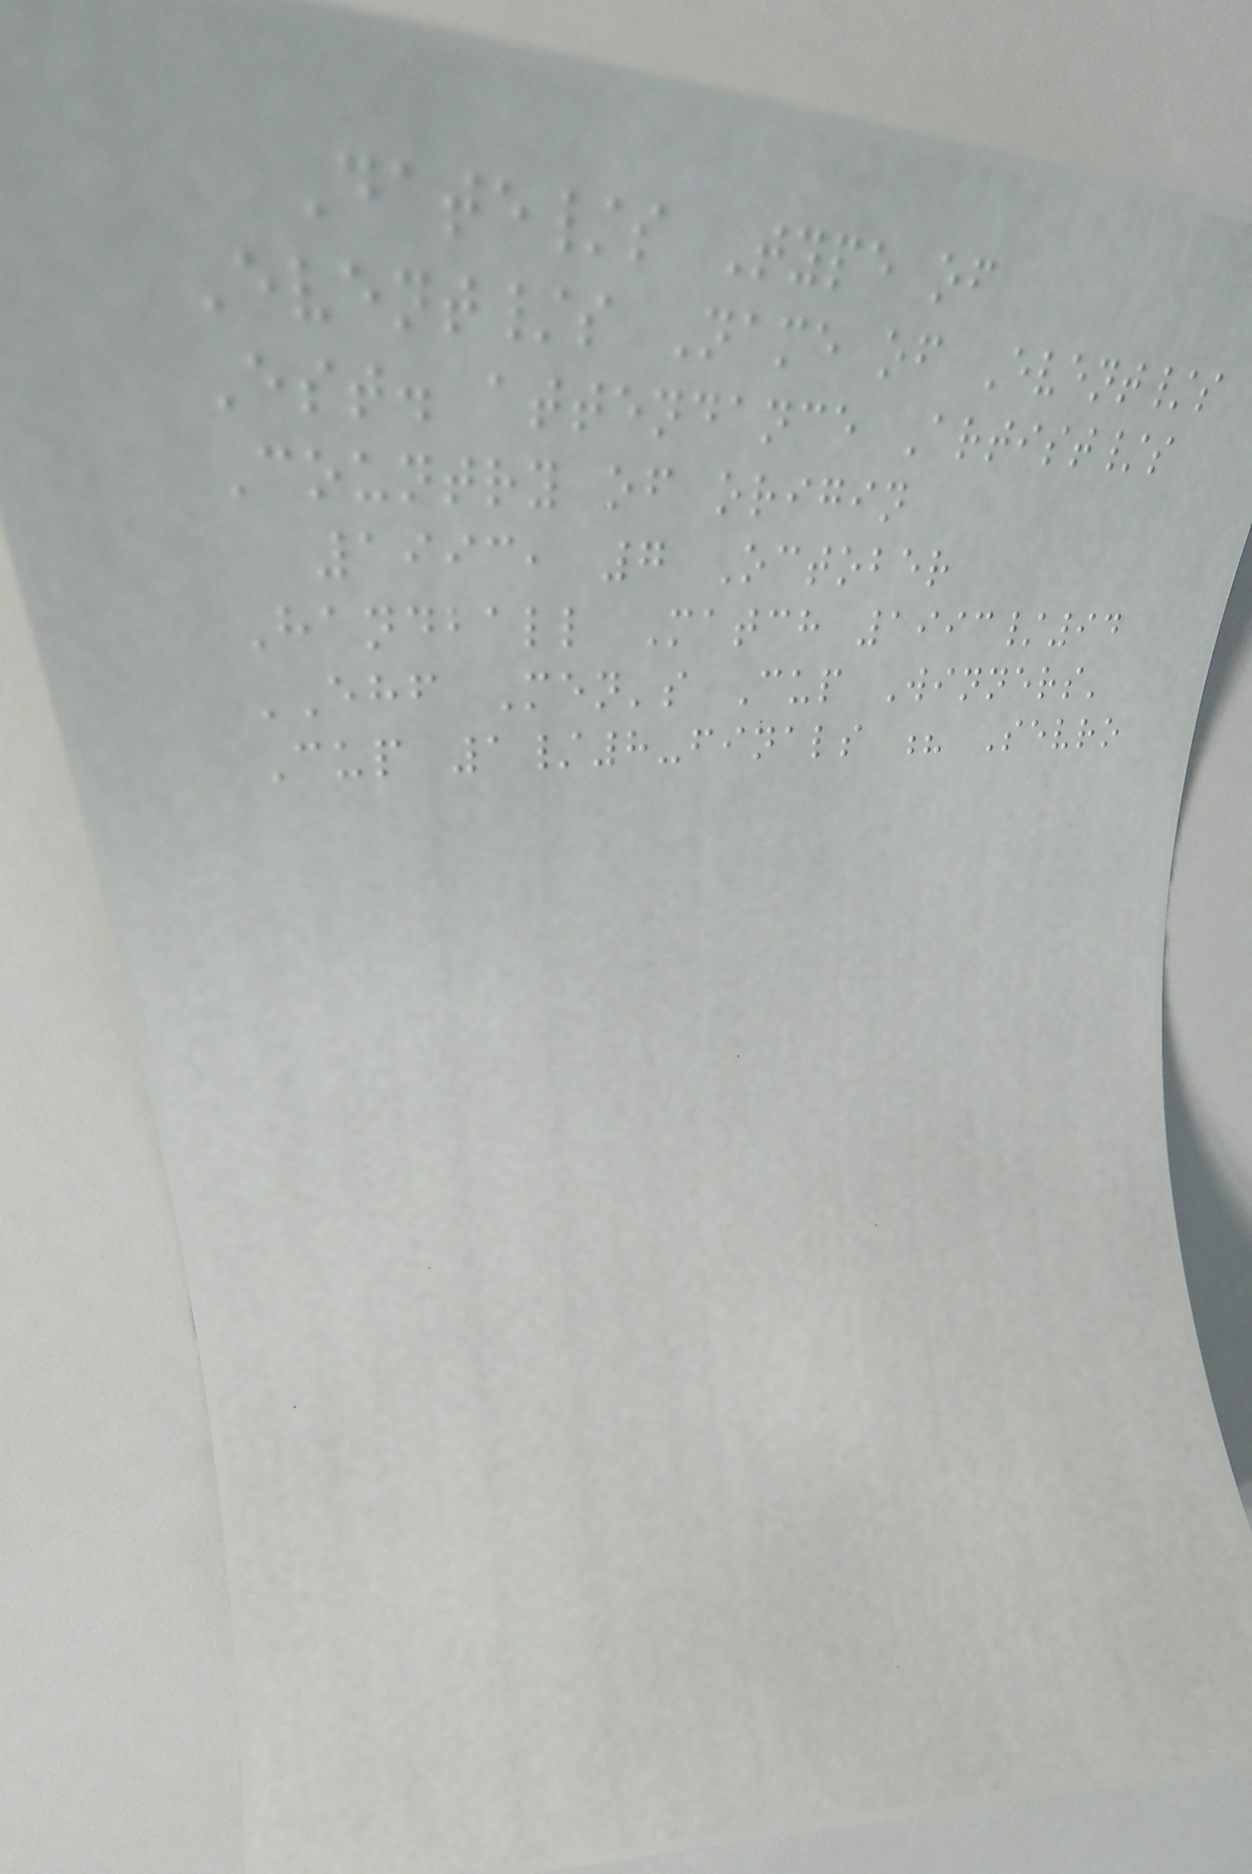Date/s Type of
Event/s Name of Event/s
Est. attendance Artist/s
Country of origin
1993, 7 October
Handball Match 1993/94
EHF Men's Cup Winners'
Cup 1/8-finals ? Sevro
